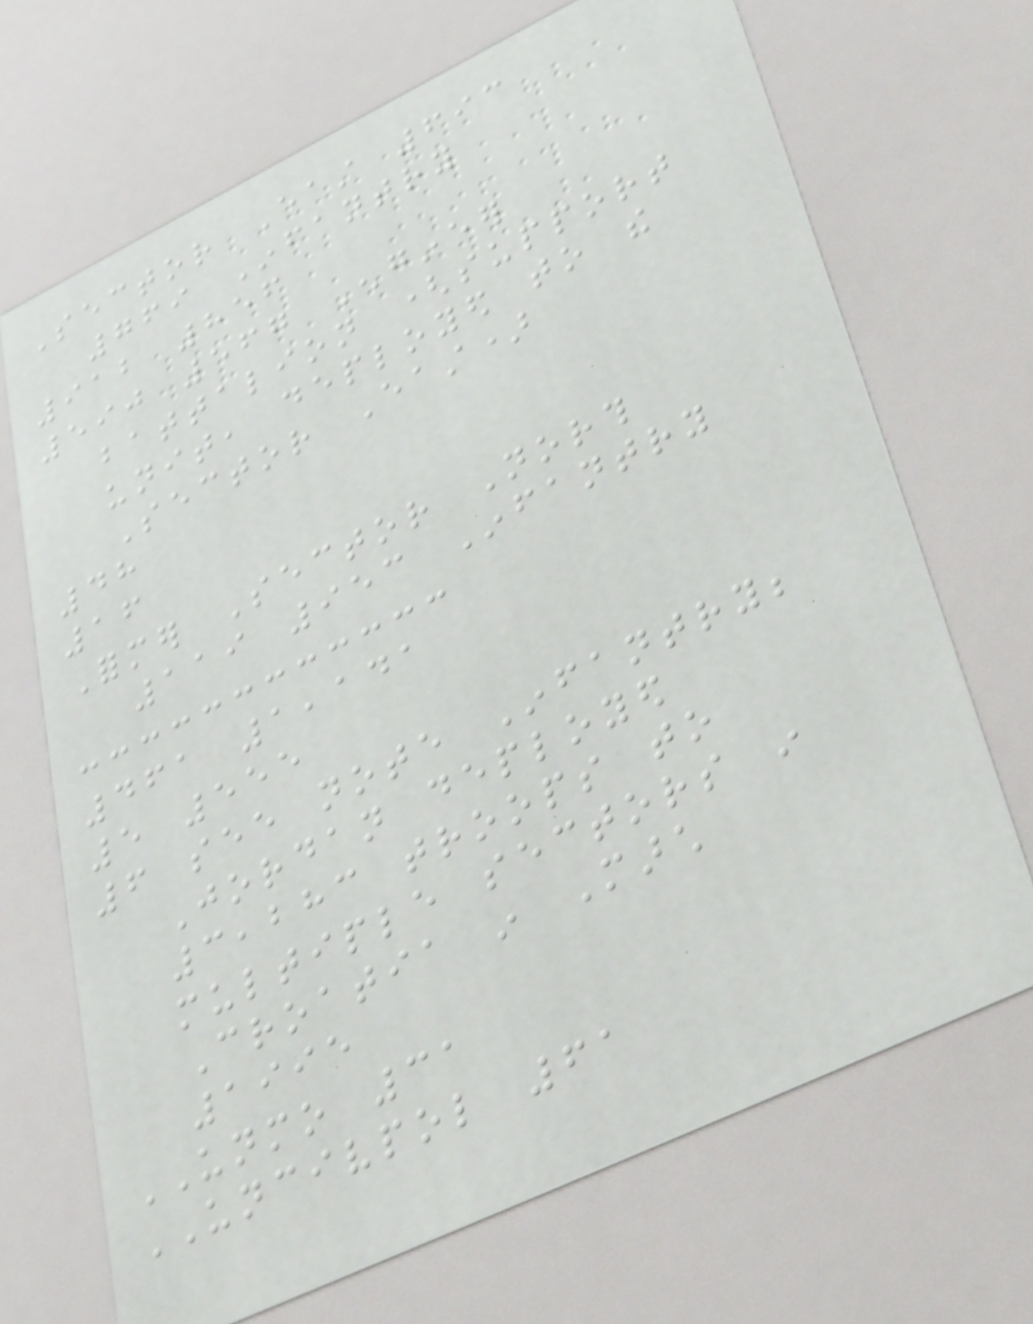Sector East 693
769 Infantry
912 856
590 567 Engineer
battalion (support
unit, deployed to the
Sector East)
48
16
Former Sector North
119 953 Infantry
461 1,141
5 555
6 see note Infantry;
Jordan deployed
3,283 troops to
multiple sectors in
Croatia in March
1995
UNMO 31
UNCIVPOL 61
